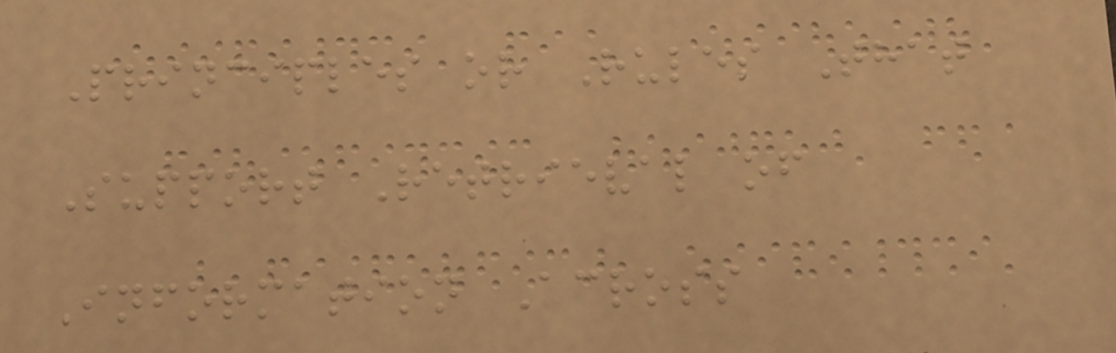Principles or Rules That
Support Retrieval of
Information Across
